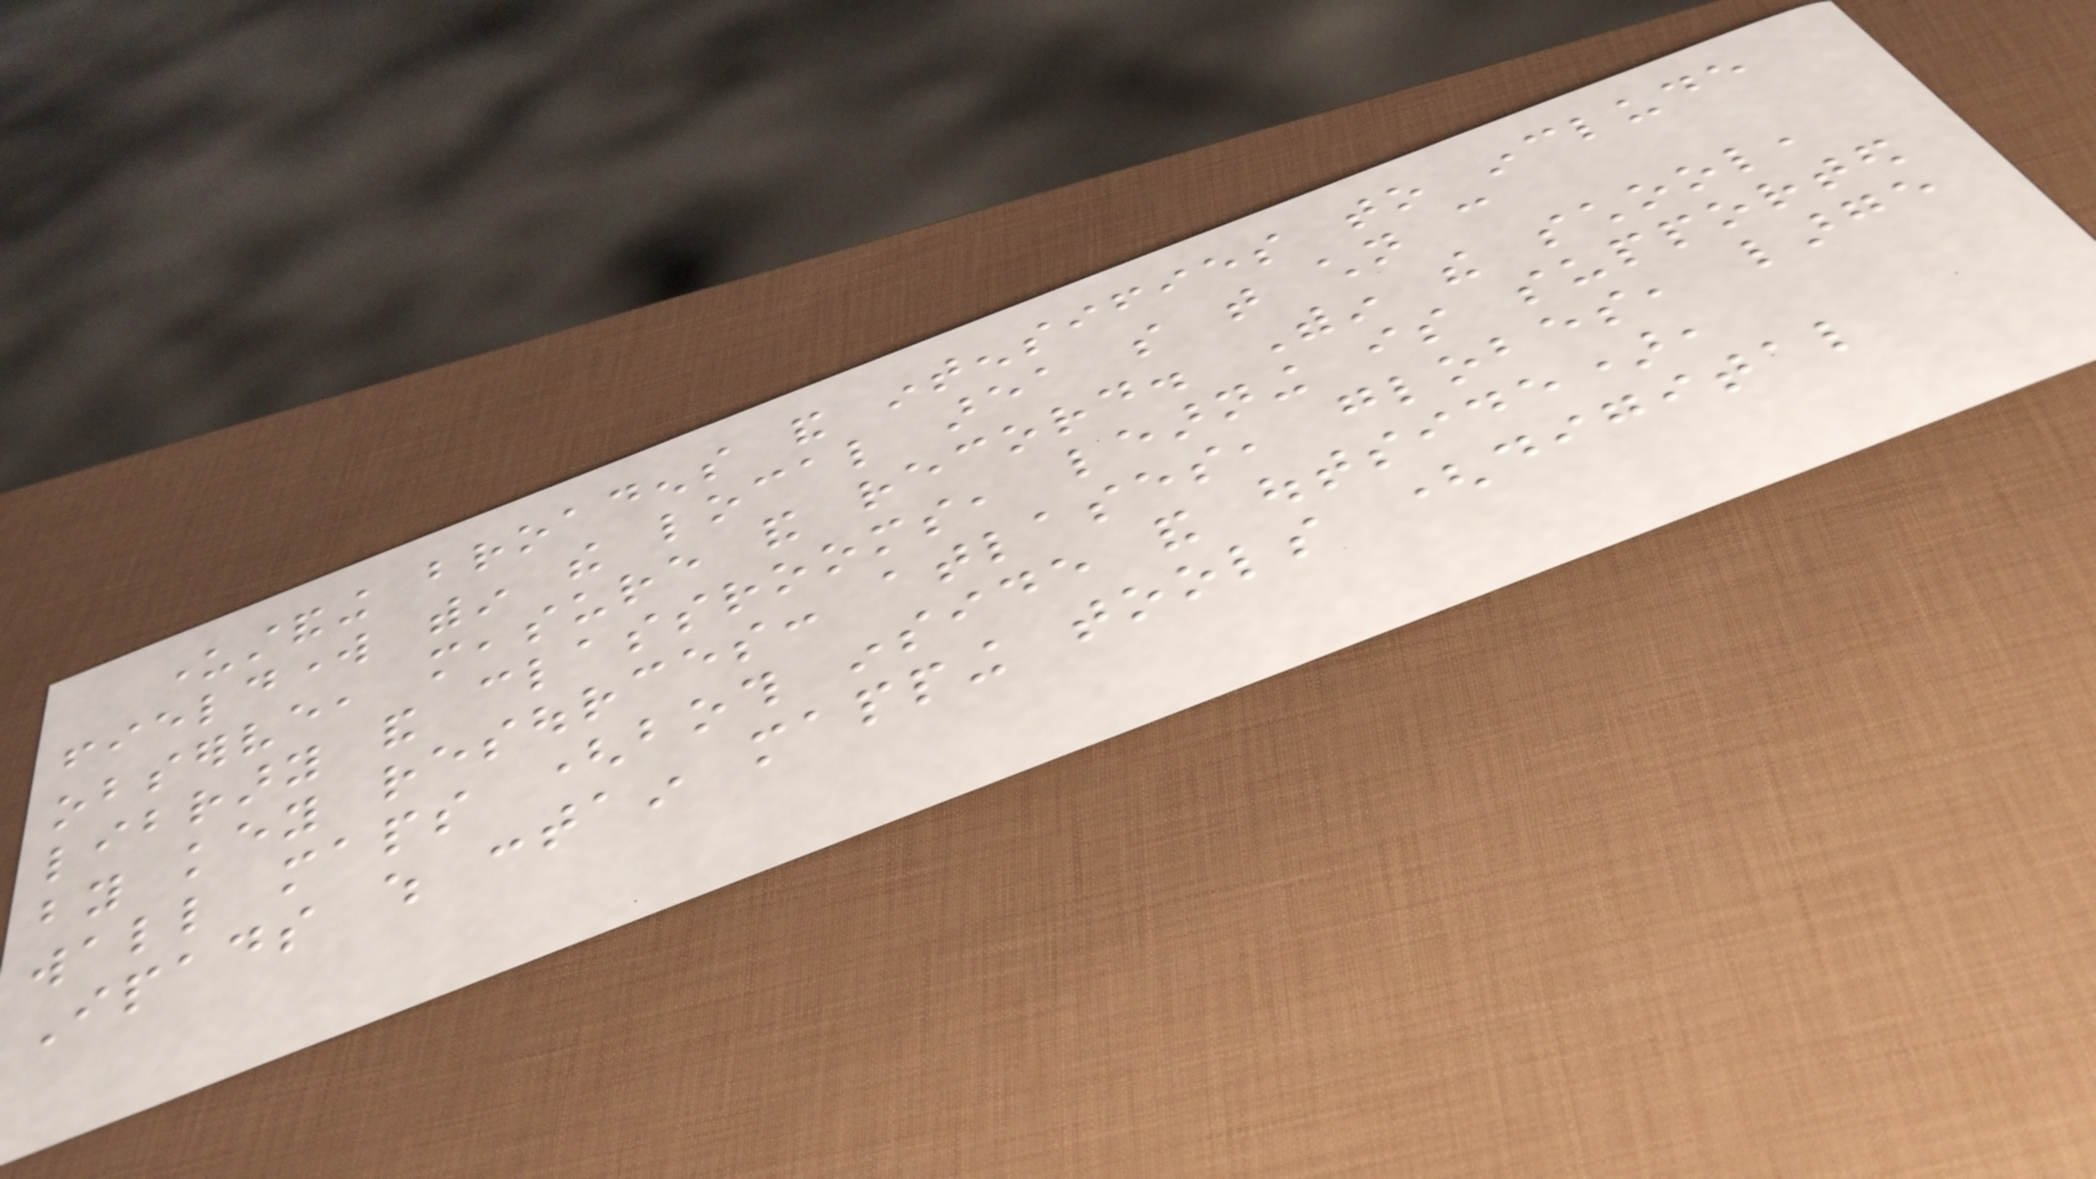understanding broadens and intensifies to include
fieldwork within the local area so that children can
observe, measure and record. Within the school,
library and classrooms, learning is supported
by key resources: atlases, globes, large
wall maps (both inside and outside),
Ipads which contain mapping tools (digital
